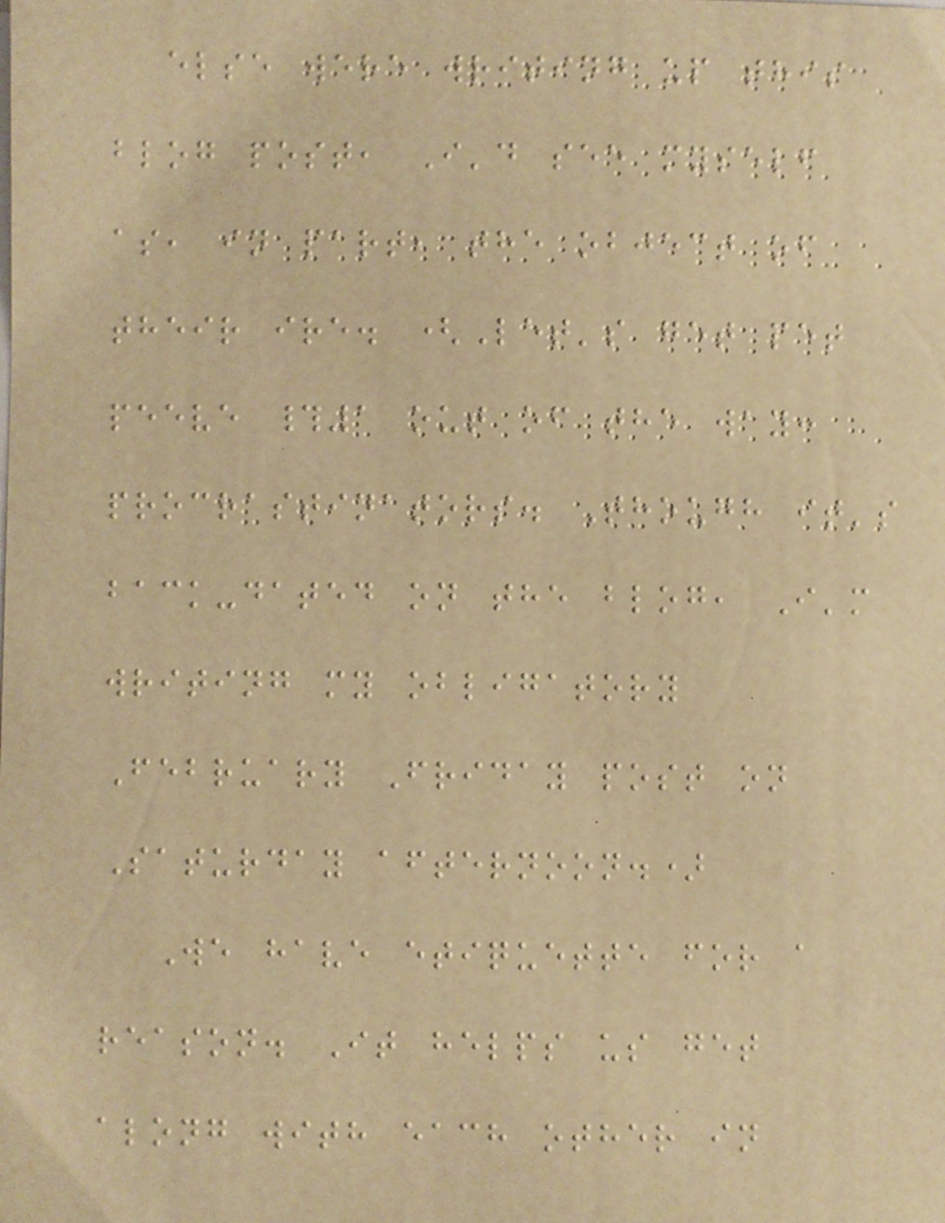else were writing up this
blog post, I'd see myself
as, in part, the object of
their ire. (Let's get pet
peeve #1 out of the way:
procrastinators. Though it's
back-dated on the blog, I'm
writing my obligatory
February Friday post on
Saturday afternoon.)
We have etiquette for a
reason. It helps us get
along with each other in
